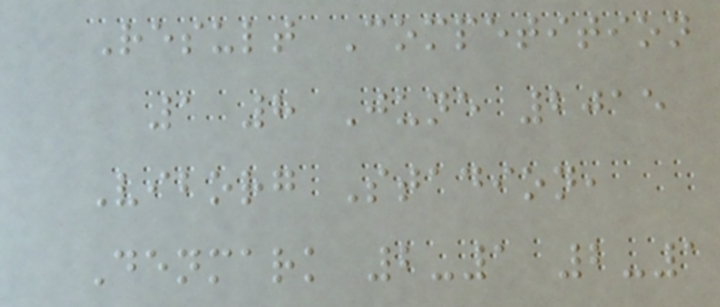Result Competition
1 8 June 2015
Viborg Stadion,
Denmark 2-1 2-1
